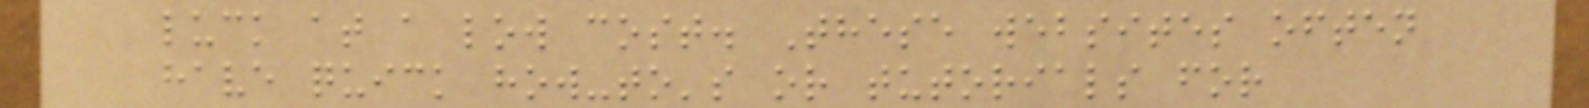luck at a low cost. These websites often
have quick how-to's or tutorials for
